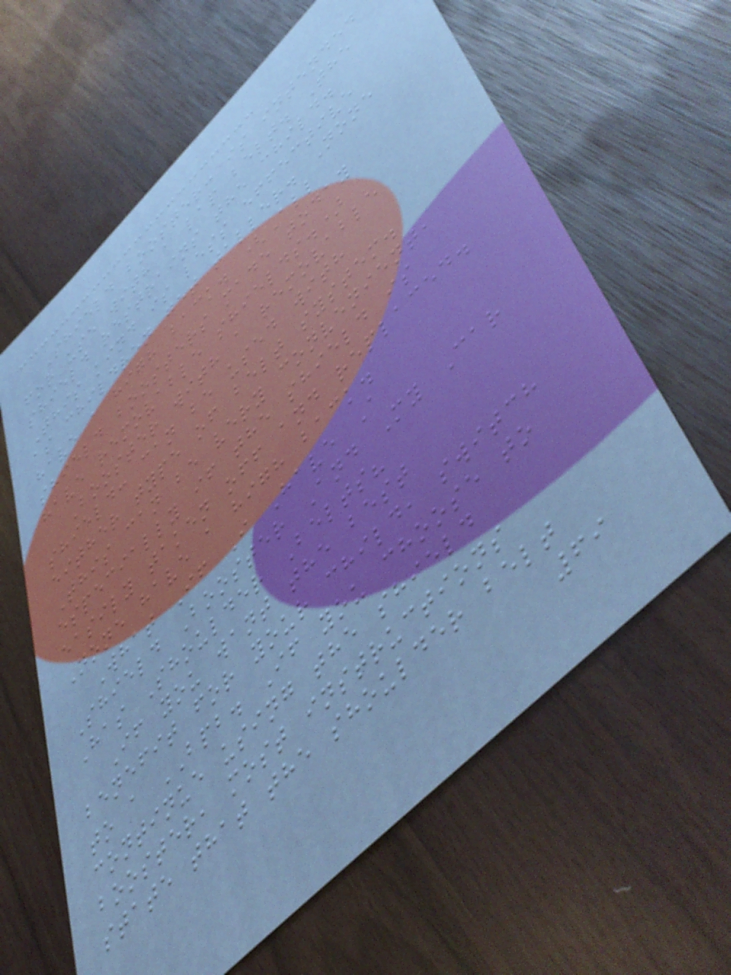Shield booster: is intended
for use with a lap belt. The
shield restrains the child.
This kind is less effective
as children get taller. None
have a high back. (All
shield boosters made today
have removable shields.)
Booster with a removable
shield: can be used with
either type of belt system.
This can be very convenient,
especially if the shield is
easily taken off and replaced.
None have a high back.
What If I Have A
Shield Booster And My Car
Has Shoulder Belts?
If you want the best
benefit for your child, switch
to a BPB. If you choose to
continue using the shield
booster, most instructions
state that the shoulder belt
69
